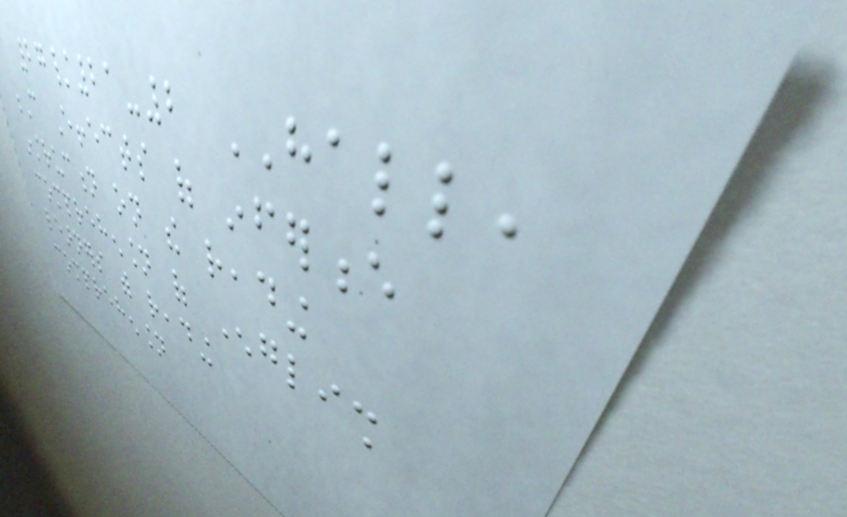27/21-2 HALL,
C Effects of inference
instruction on the reading
comprehension of English
learners with reading
comprehension
